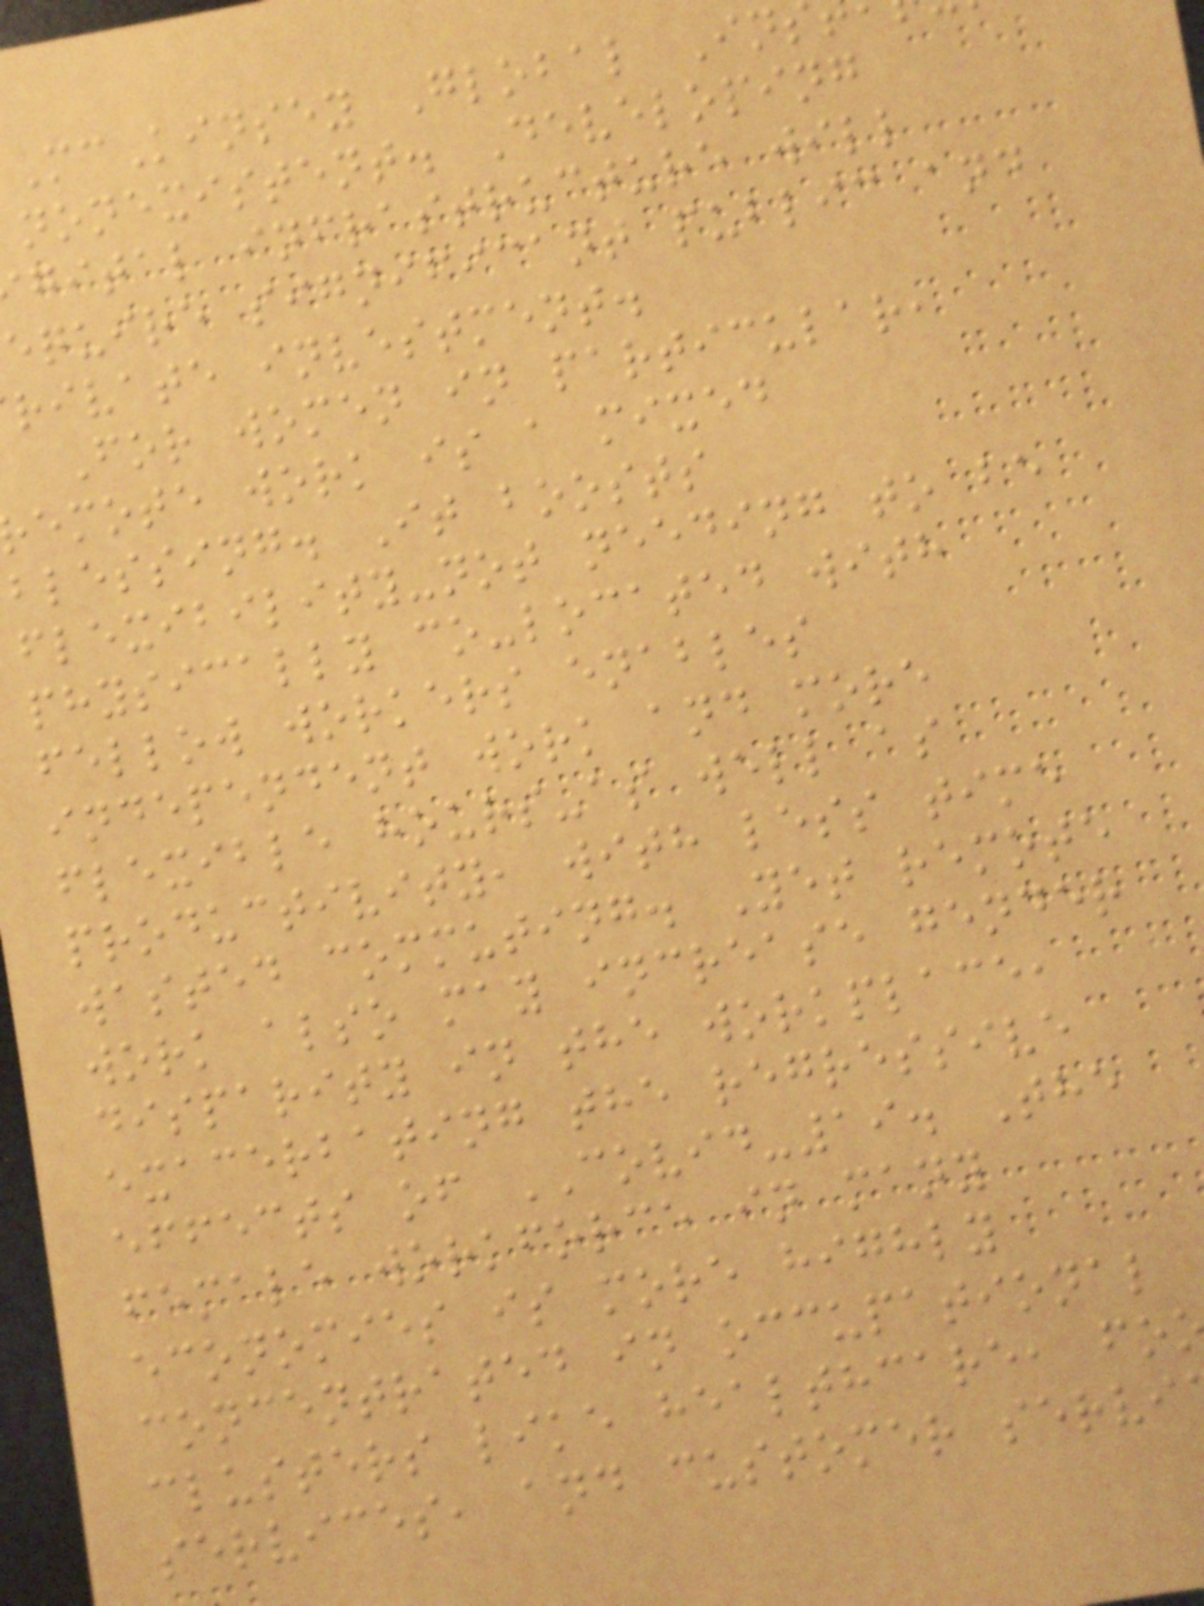McKinsey Global In
nonexistent. Developing
gital infrastructure will
equire significant public and
rivate investment.
For women in particular,
emote work is a mixed
blessing. It boosts
flexibility-not needing to be
physically co-located with
fellow workers enables
independent work and more
flexible hours-as well as
productivity, with less time
wasted commuting. Yet remote
work also may increase gender
disparity in the workplace,
exacerbating the regressive
effects of COVID-19. The
female workforce in many
economies is more highly
concentrated in occupational
clusters like healthcare, fo
services, and customer servi
